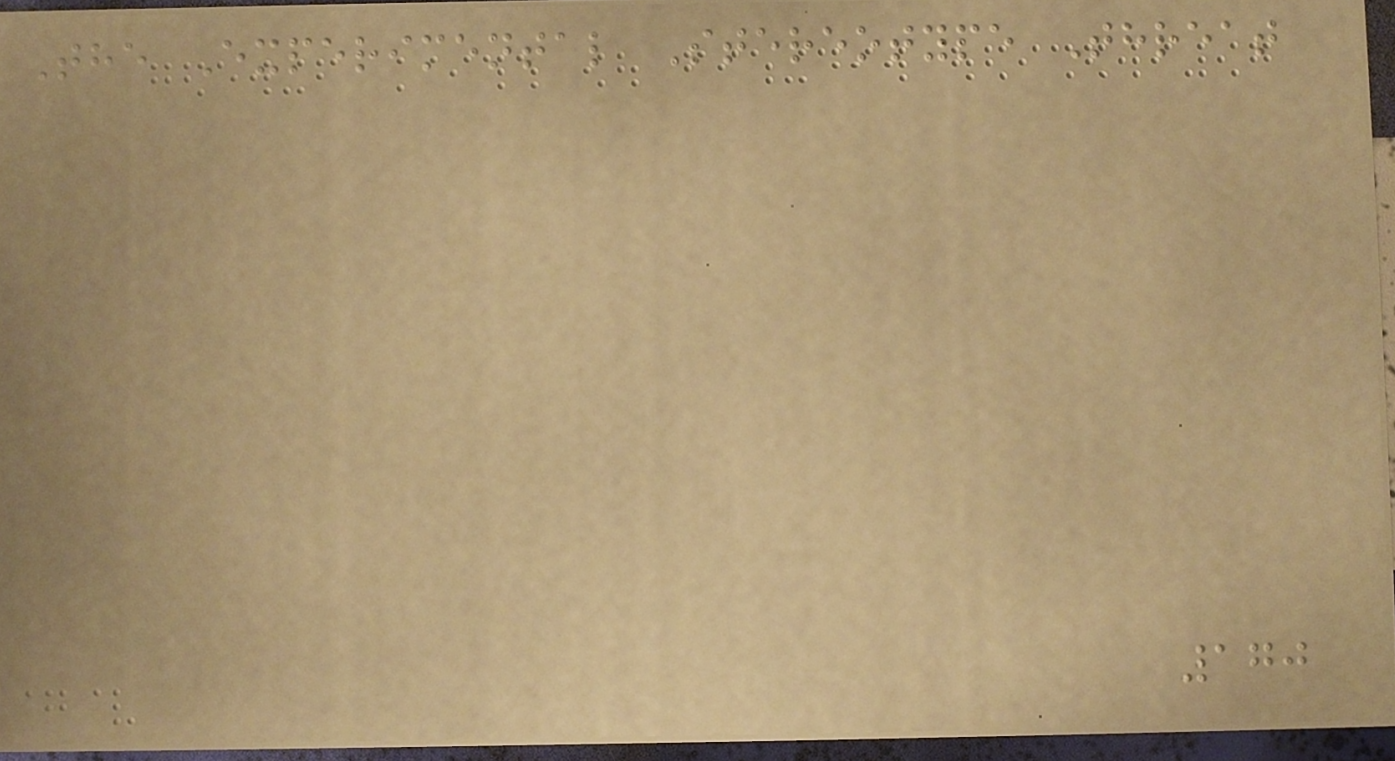The Experimental Stereotype Threat
170
